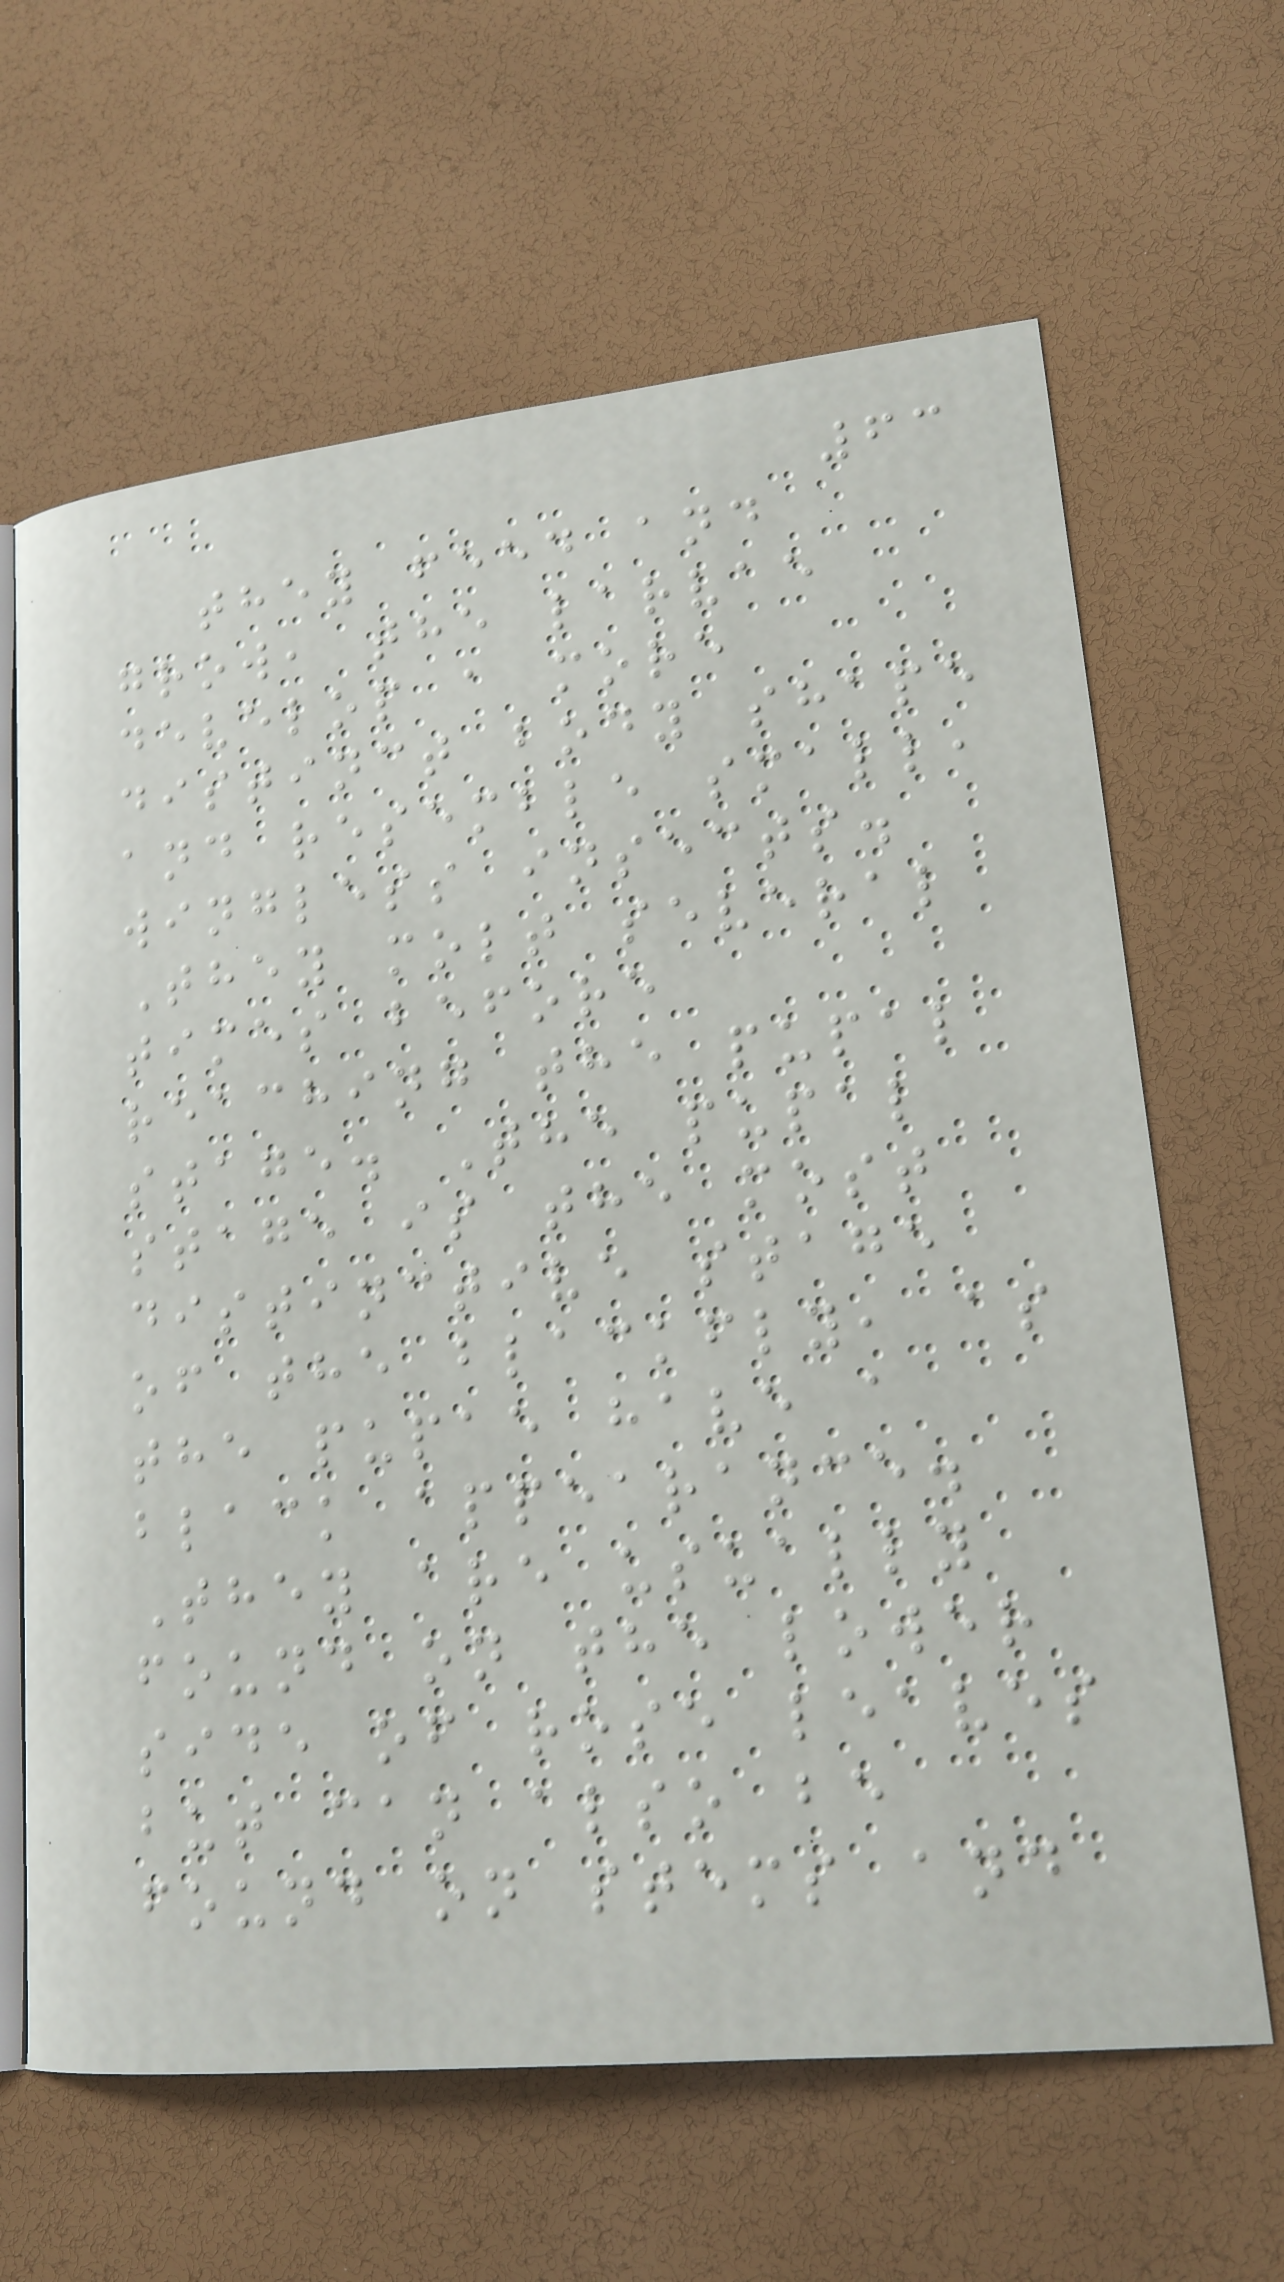63
they feed and
grow, the larvae
develop a more
distinct body shape
and resemble small,
wingless insects.
They molt several
times before
reaching the pupal
stage. The pupal
stage is the most
distinctive stage
of the blackfly, as
the pupae have a
black appearance.
They are usually
found on the lower
side of rose leaves
but can also be
found on stems and
